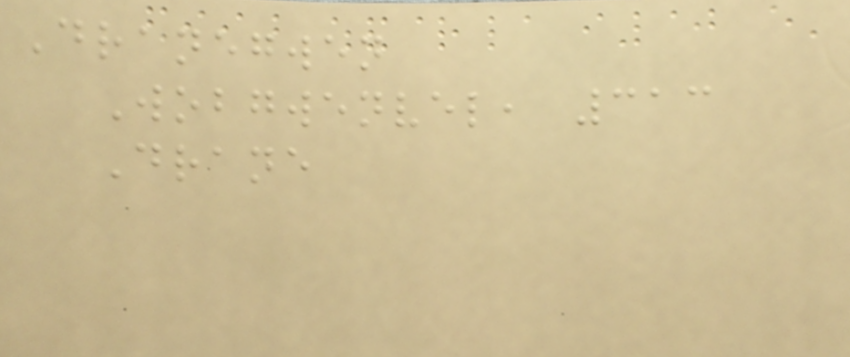Dranegwen
Wobgwenvel, 313
Drane
